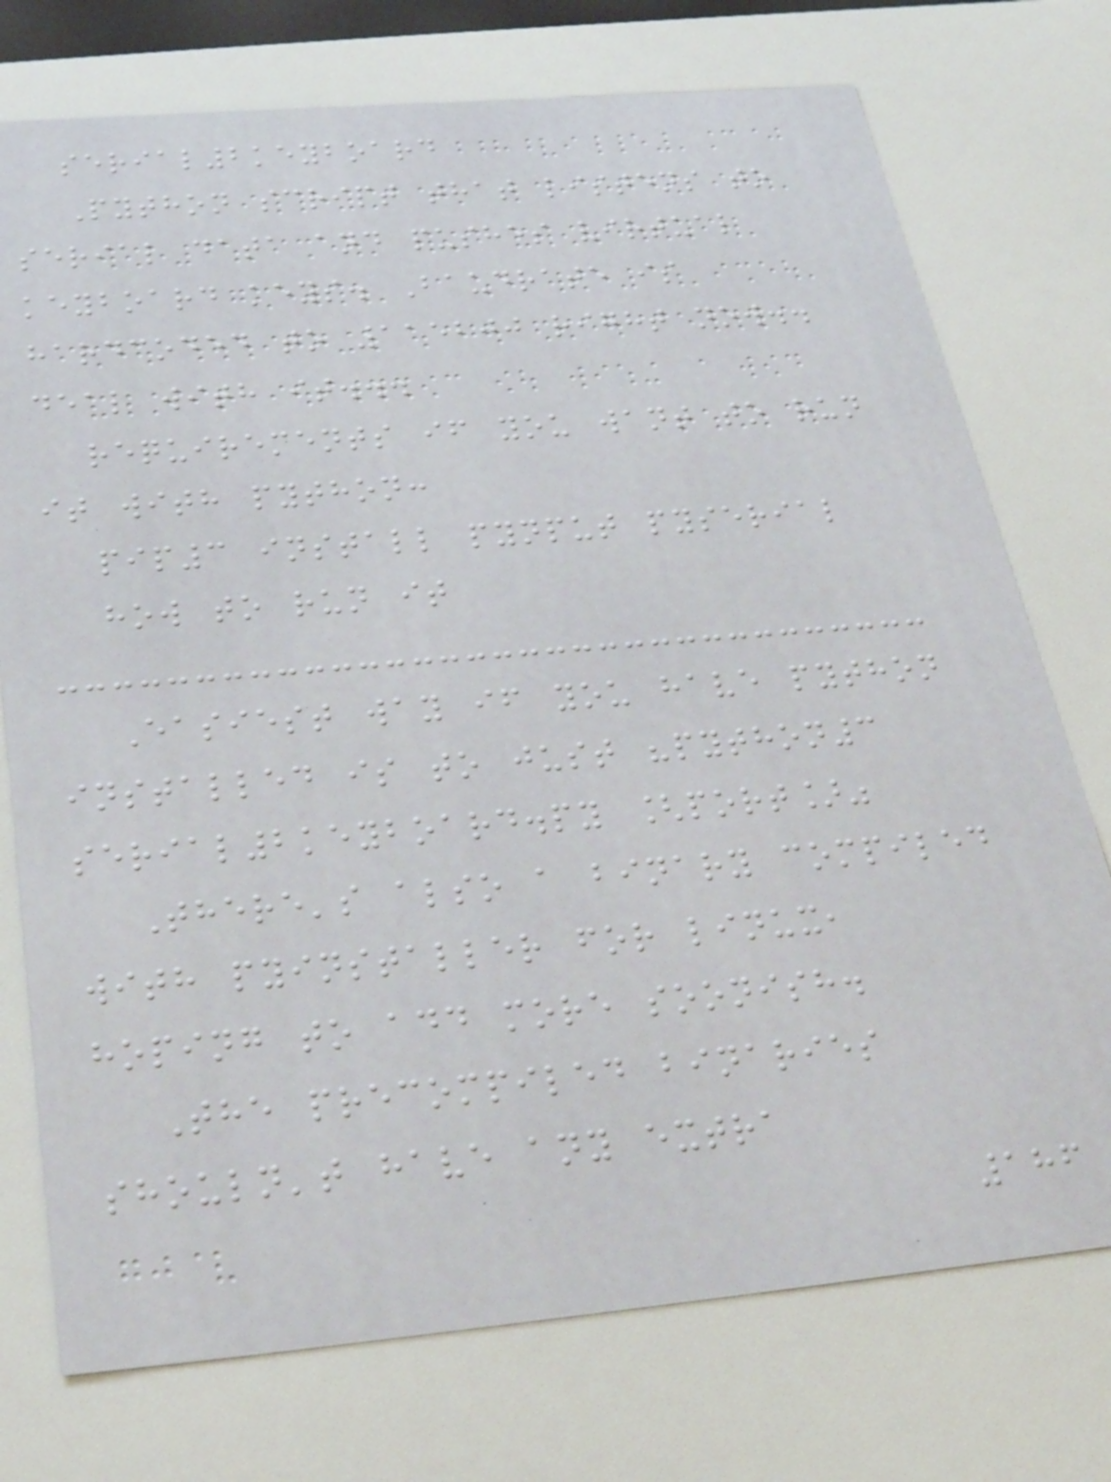serial2keyboard
Python script that listens to
serial data and pushes virtual
keyboard keys. Baudrate is
hardcoded to 115200 right now..
deal with it...
requirements if you want to run
it with python:
pip3 install pynput pyserial
how to run it
Easiest way if you have python
installed is to just "python3
serial2keyboard.py [port]"
There's also a binary compiled
with pyinstaller for linux,
hoping to add more soonish.
The precompiled binaries
shouln't have any extra
186
